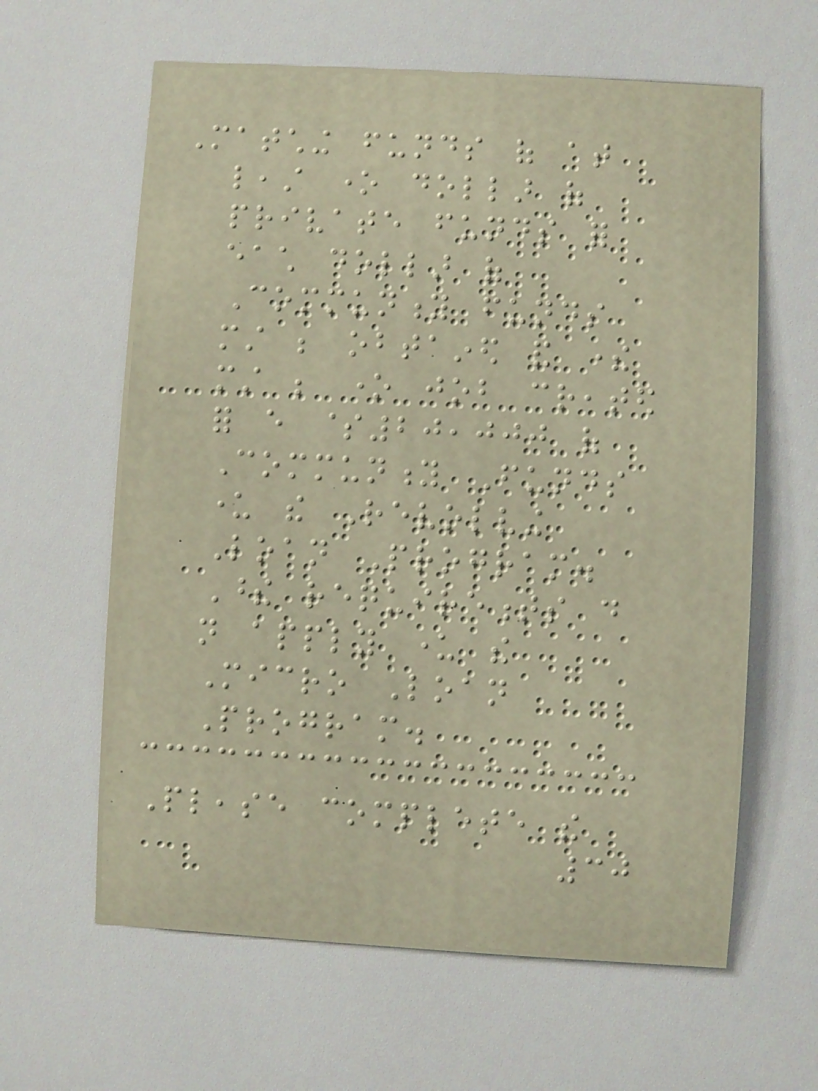Matching funds of at
least one dollar of
private funds for
each dollar of
Community funds
must be obtained and there
must be one job created
for every $20,000 of
Community Funds
under the Revolving
Loan Program.
These requirements do
not apply under the
Micro Loan
Program.
Please complete the
30
